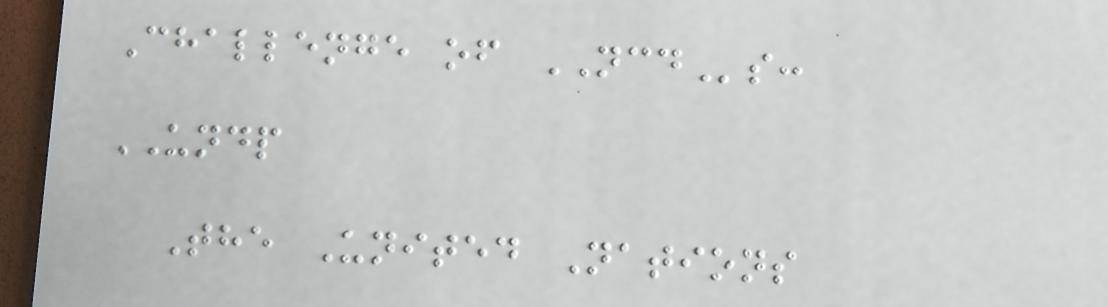Challenge of NCDs:
UNDP
The United Nations
